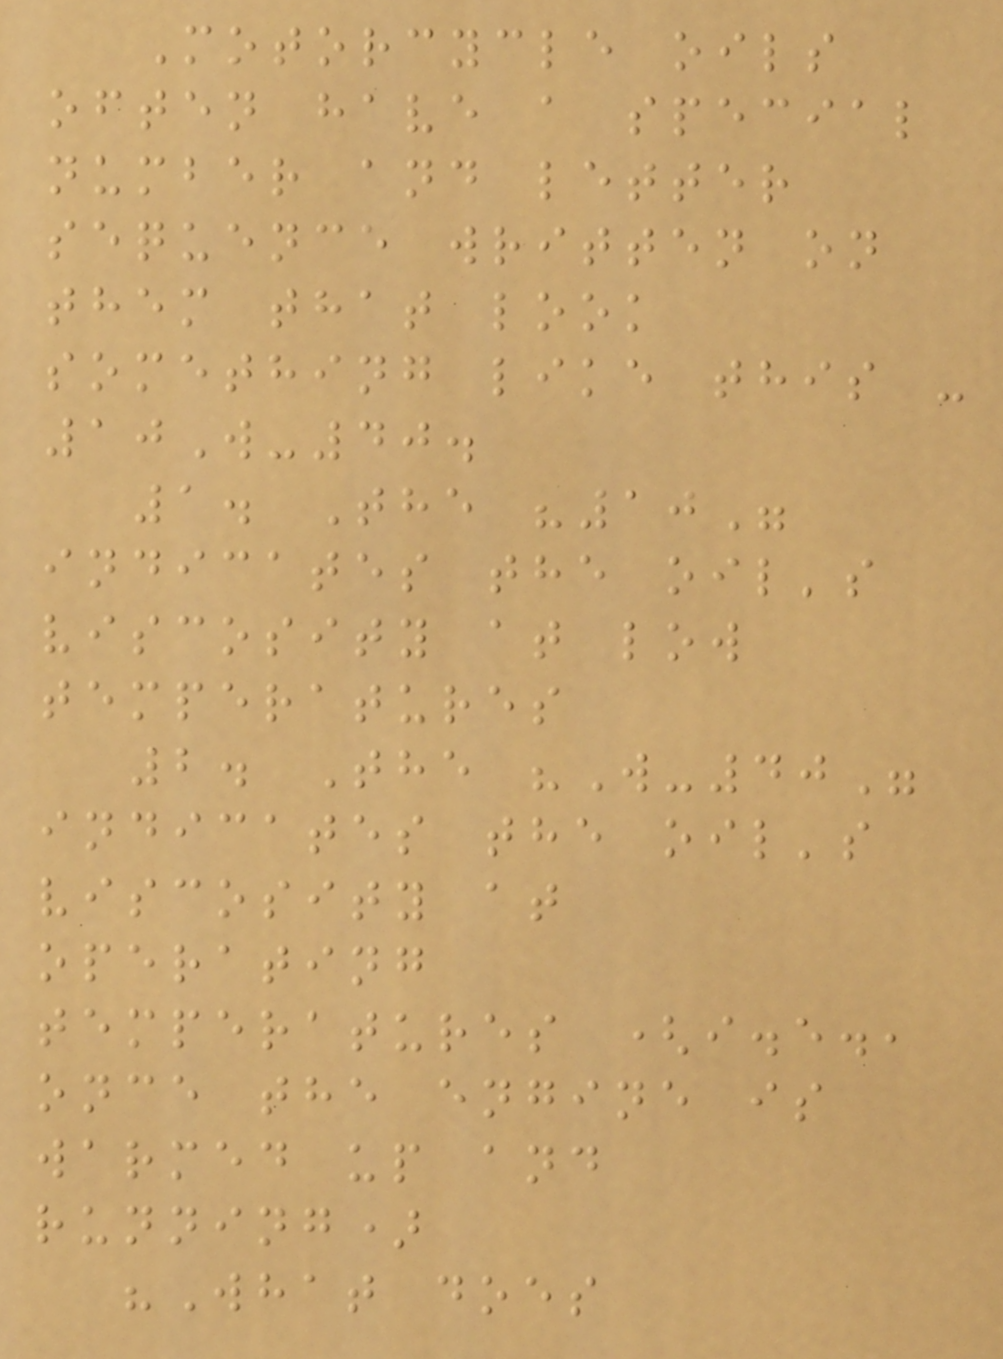Motorcycle oils
often have a special
number and letter
sequence written on
them that look
something like this -
10W-40.
1. The "10"
indicates the oil's
viscosity at low
temperatures
2. The "W-40"
indicates the oil's
viscosity at
operating
temperatures (i.e.,
once the engine is
warmed up and
running)
"What does
